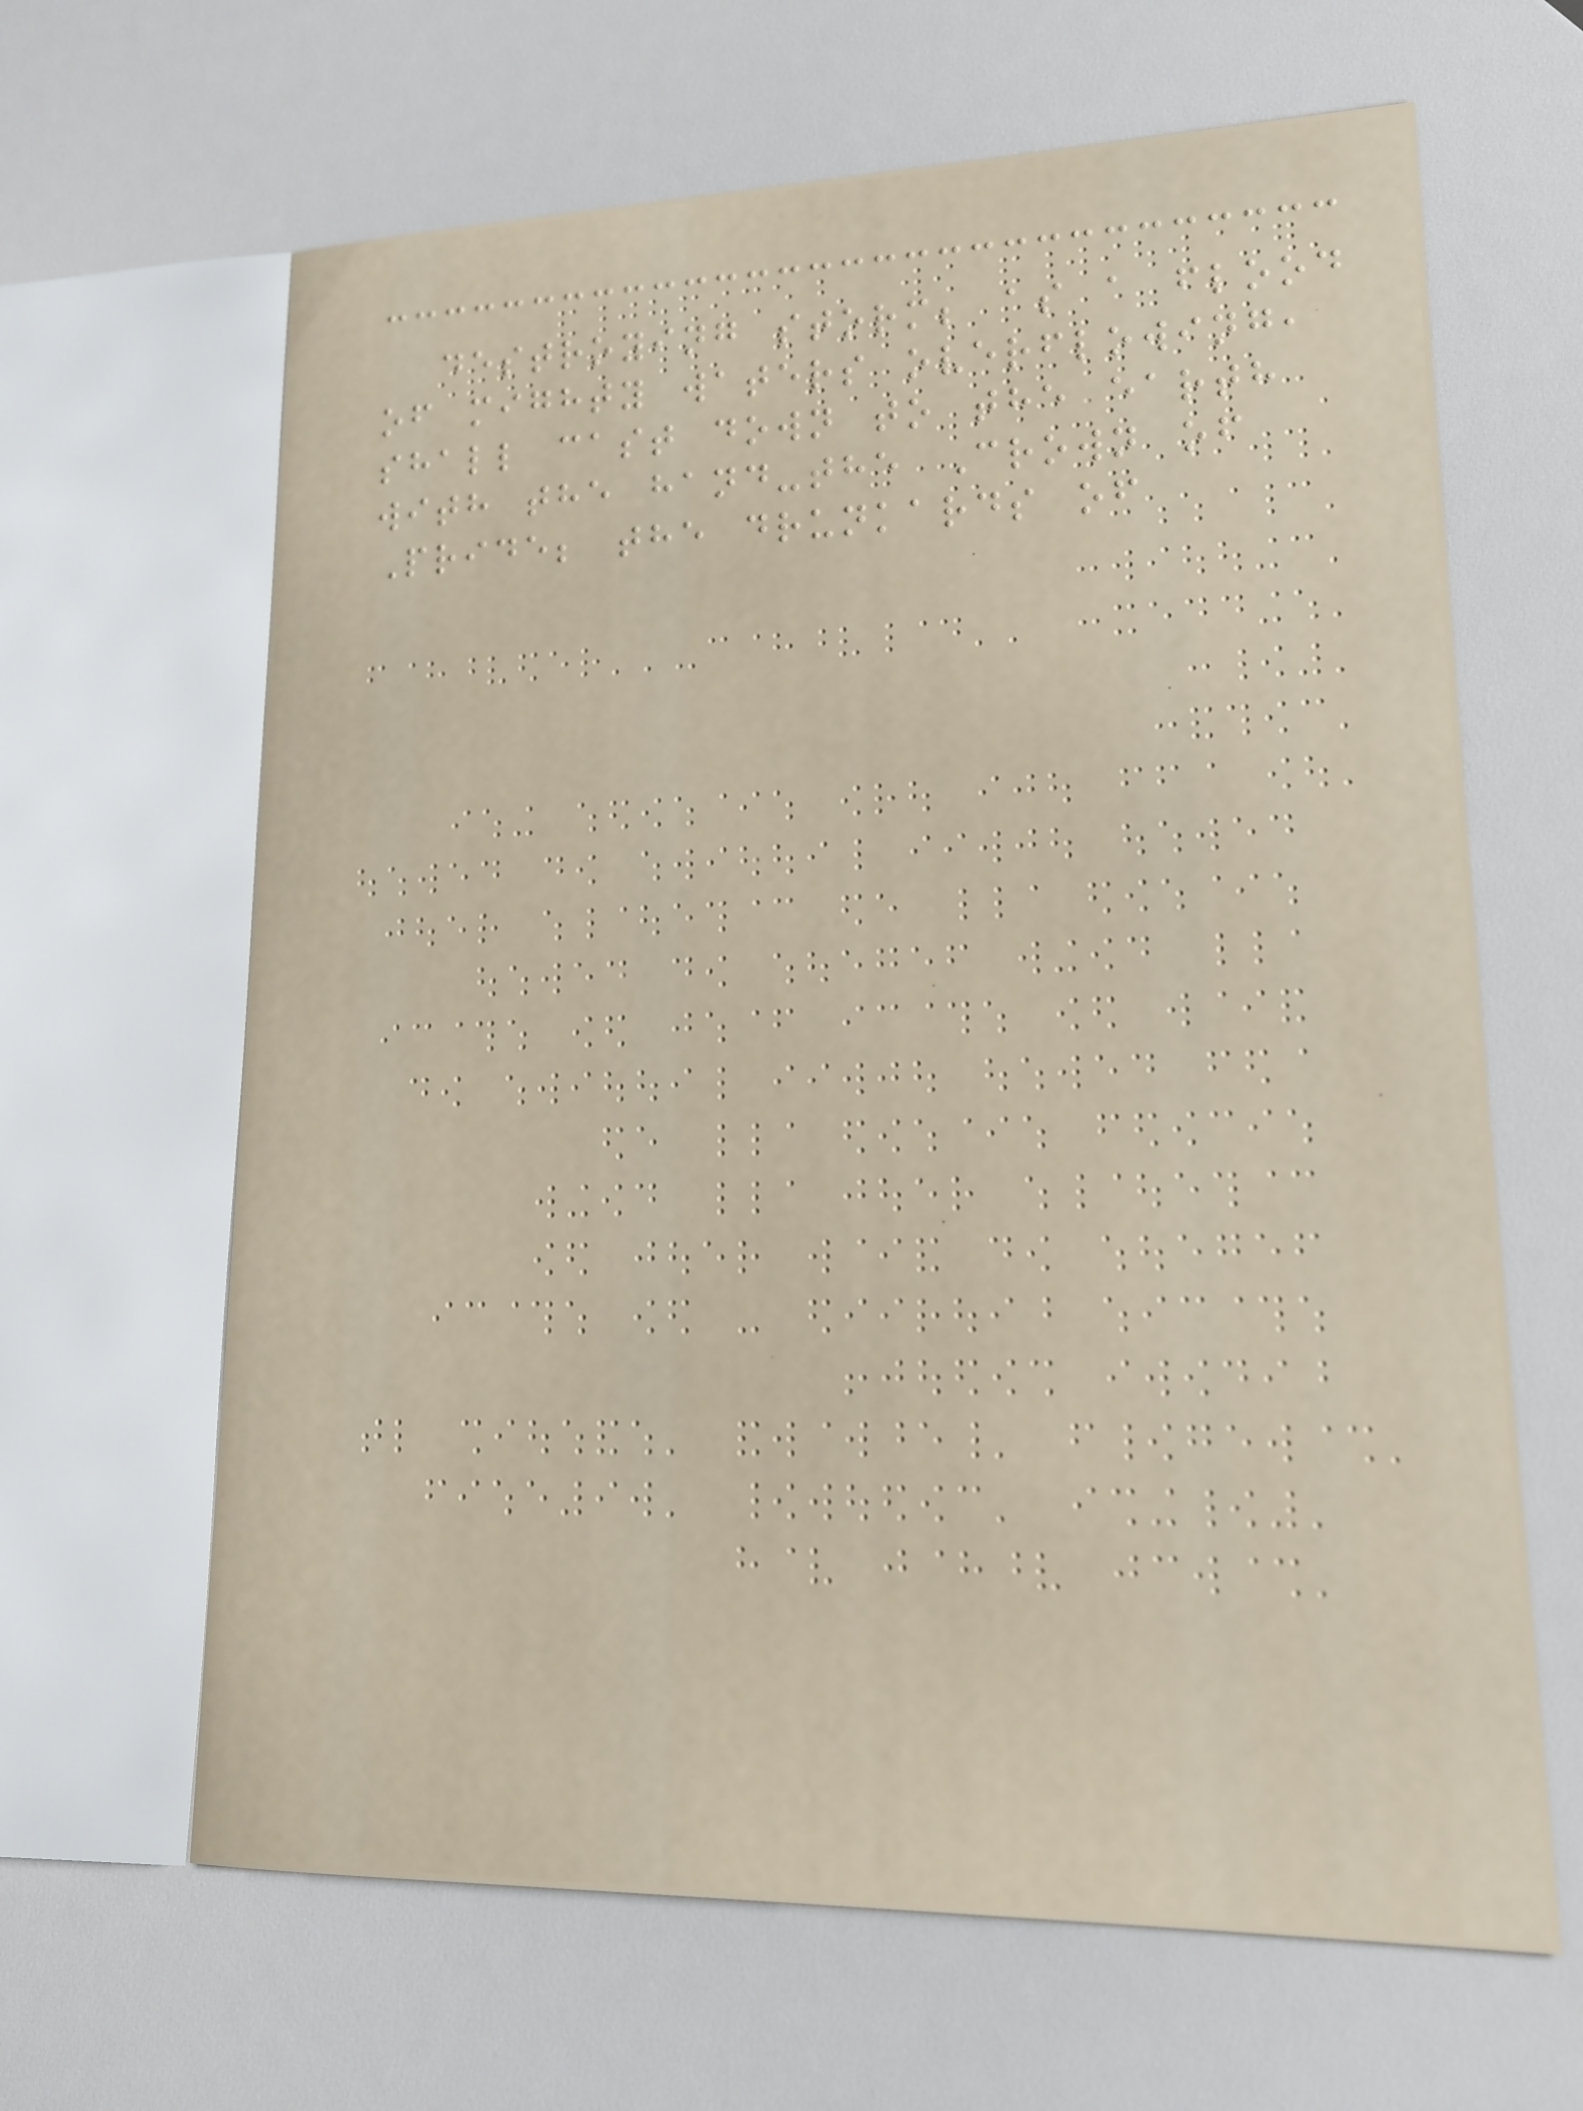destroying storm; as a flood
of mighty waters overflowing,
shall cast down to the earth
with the hand-the Crown of
Pride; the drunkards of
